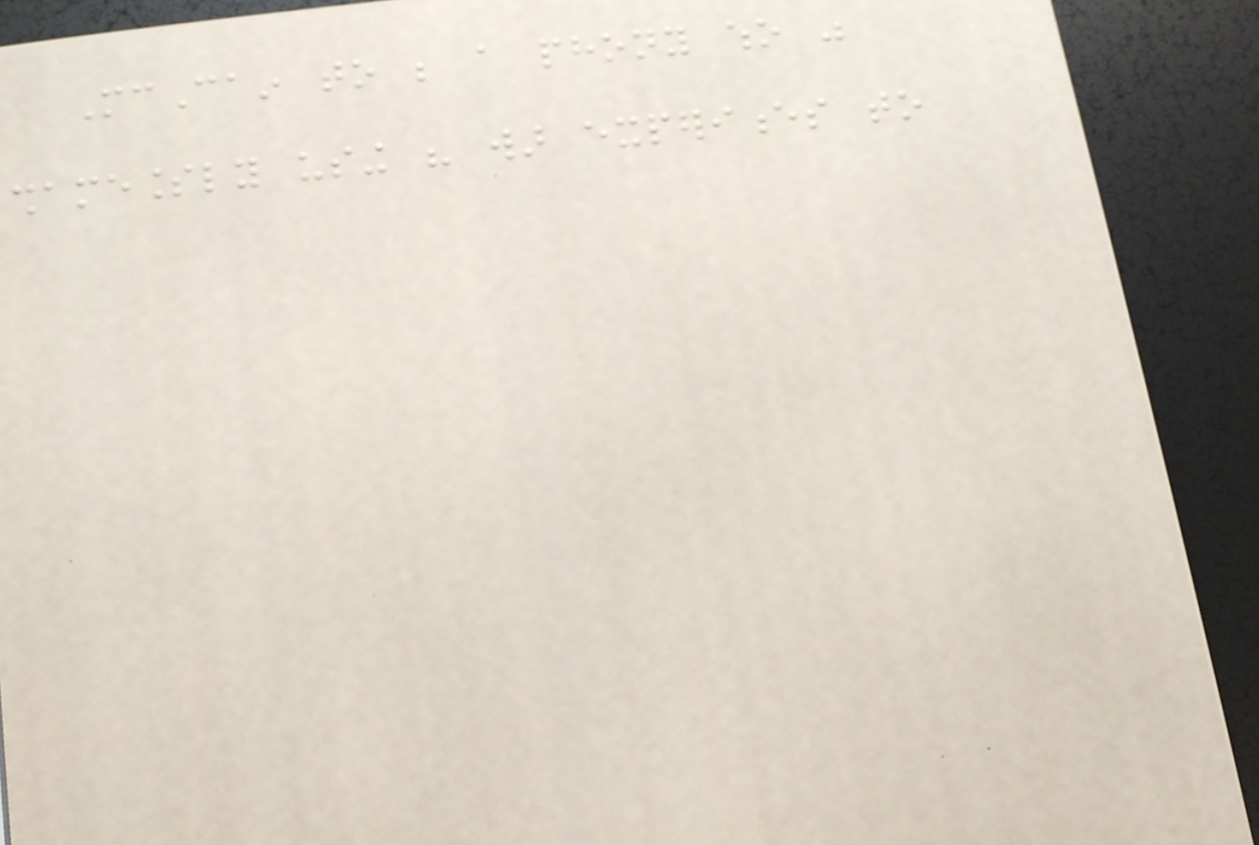McCain to be a phony who was
shamelessly using his war experiences to
